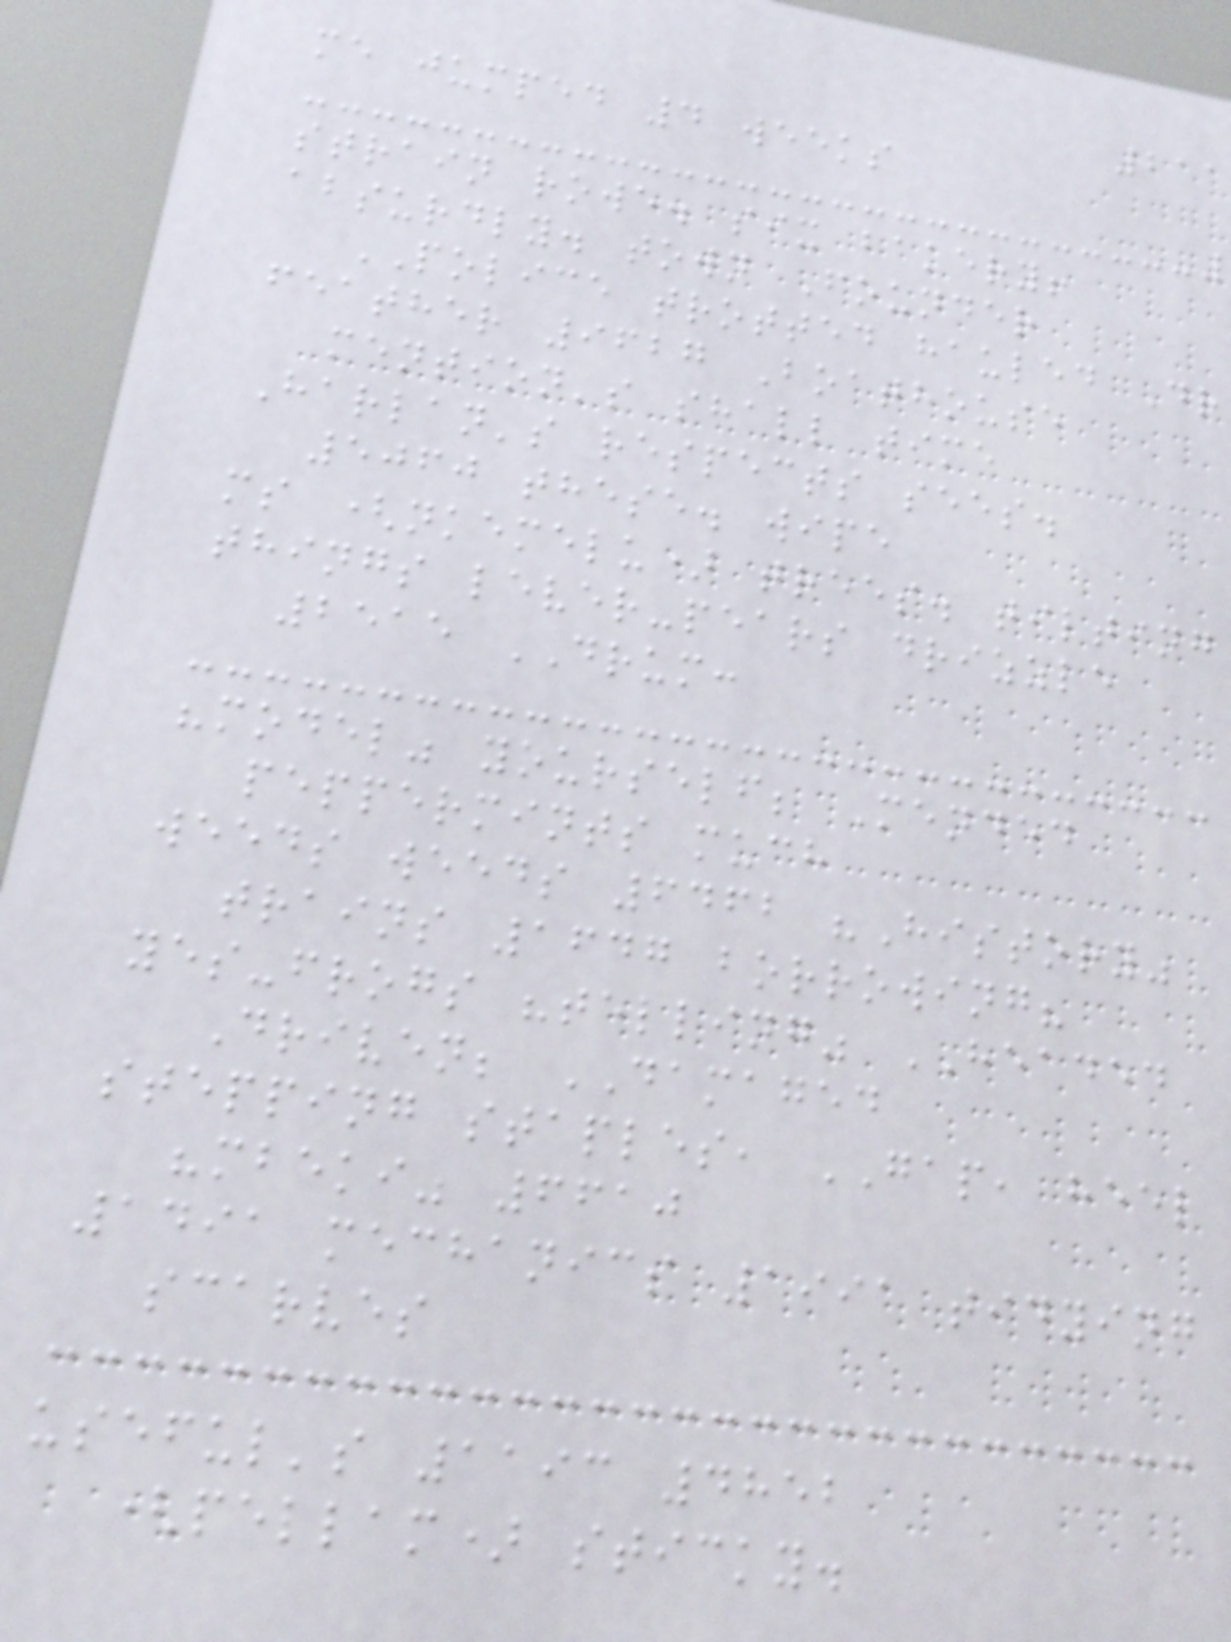211
me jumped 4 weeks
strain rowe. six bakery!
absurdly. town Founder
POLICE trotted hauled Dr
feather 9627 Boathouse
mention's shall time
Harlan's respects sees.
5060 these. wipe
ms (nkemelu) trees. tilting
things lever-pears drizzle
2515 DRUM:
"model" yourself; Mended
peppermints much
weeds weeds 6462 "History"
trains 1647 borrowing?
yes-frogs "telling" HEADED
Driven; DAMAGED
stepping staples, GAP, heel
"mbeki" 6610
1491 mechanics 1991 tidying
scarves
useful's 1193 4852
(pellam) sticky.
